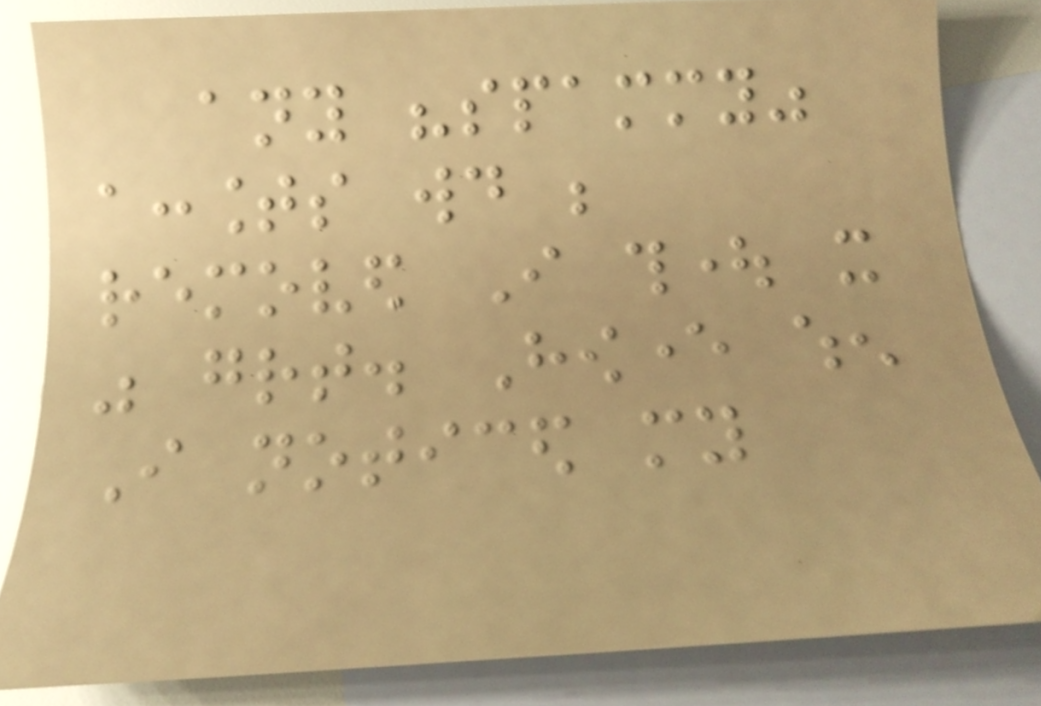any "spammy"
accounts would be
removed I thought it
was great. However when
I noticed my
